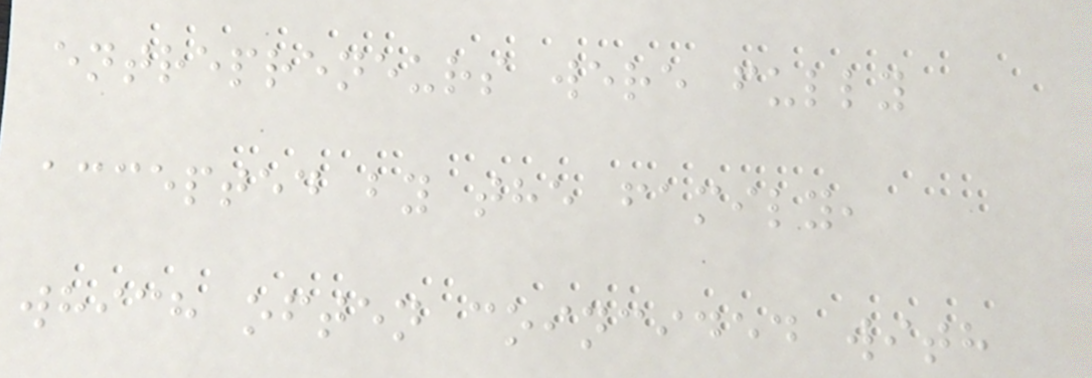entrepreneurs were fully
accepted by the family,
which often coincided with
